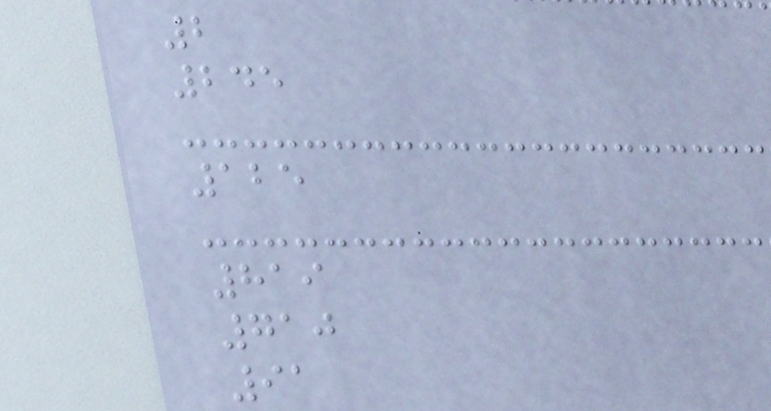2
245
125
819
710
91
